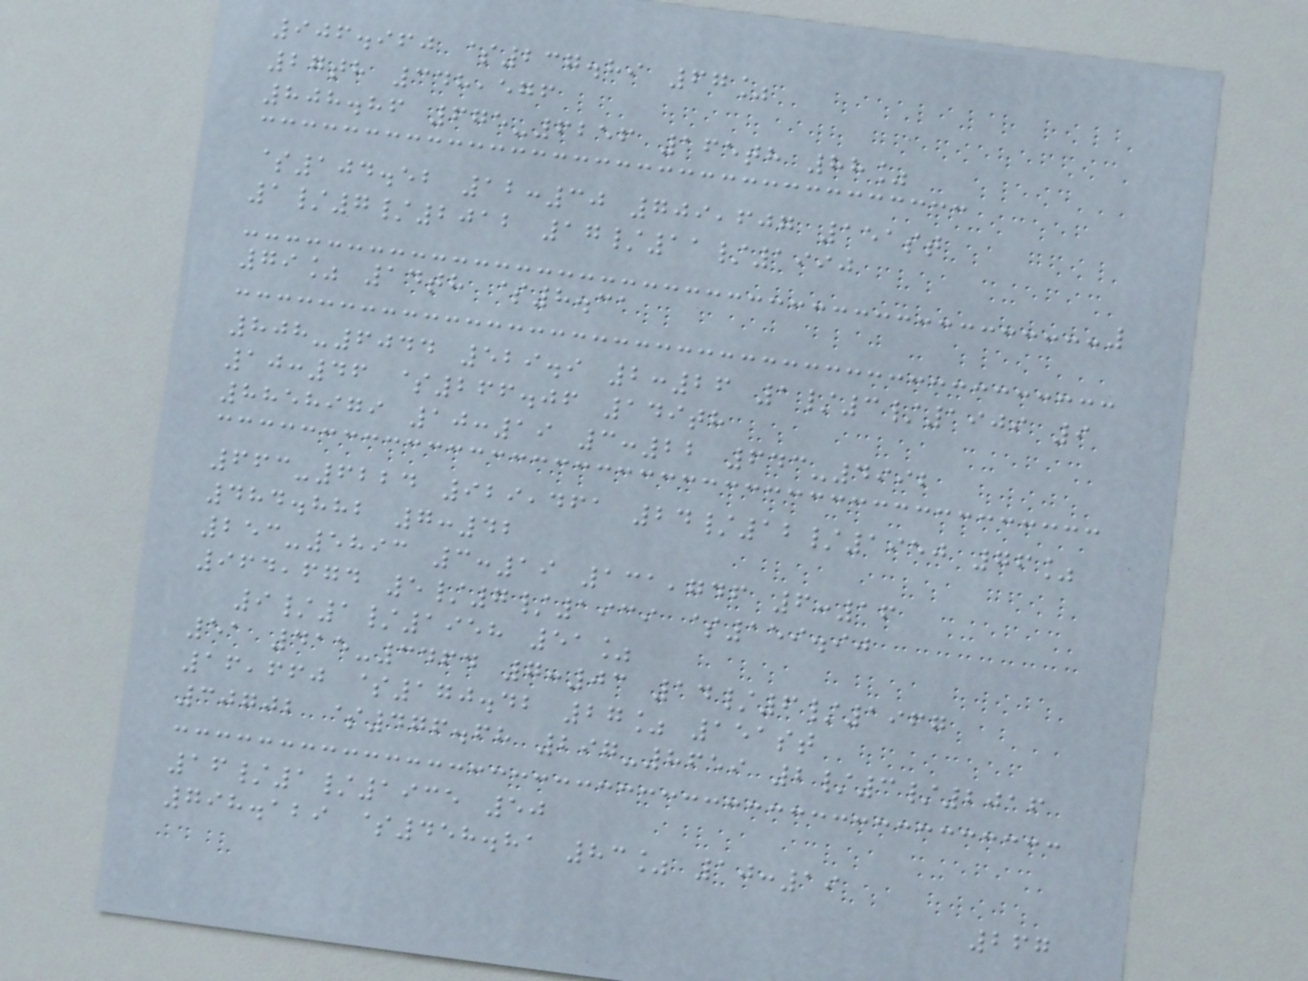906.960 $237.89 67%
27th 348,576
808.86 675-6256 165th 88%
$104.52 12:30 709,607 151st
1/7/2012 17/11/1990
79% 14th $8.31
808-6044 529.9 2:26 1/3/1909 9
10:46 $266.06 149th
8858979 10:19 3:22 643-4992
663-6224 929,461 24/12/1950 76%
484.882 7:42
253-5893 3:19 131,746 6:16
964,674 5/7/1939 $159.90
9/1/1958 51%
51 415-3464 7:03 14/6/1967
16,660 $170.42 27% 151st
30702 $476.68 297-8659 2/3/2016
16/1/1935 50
798.129 $458.81 83% 10:19
267
